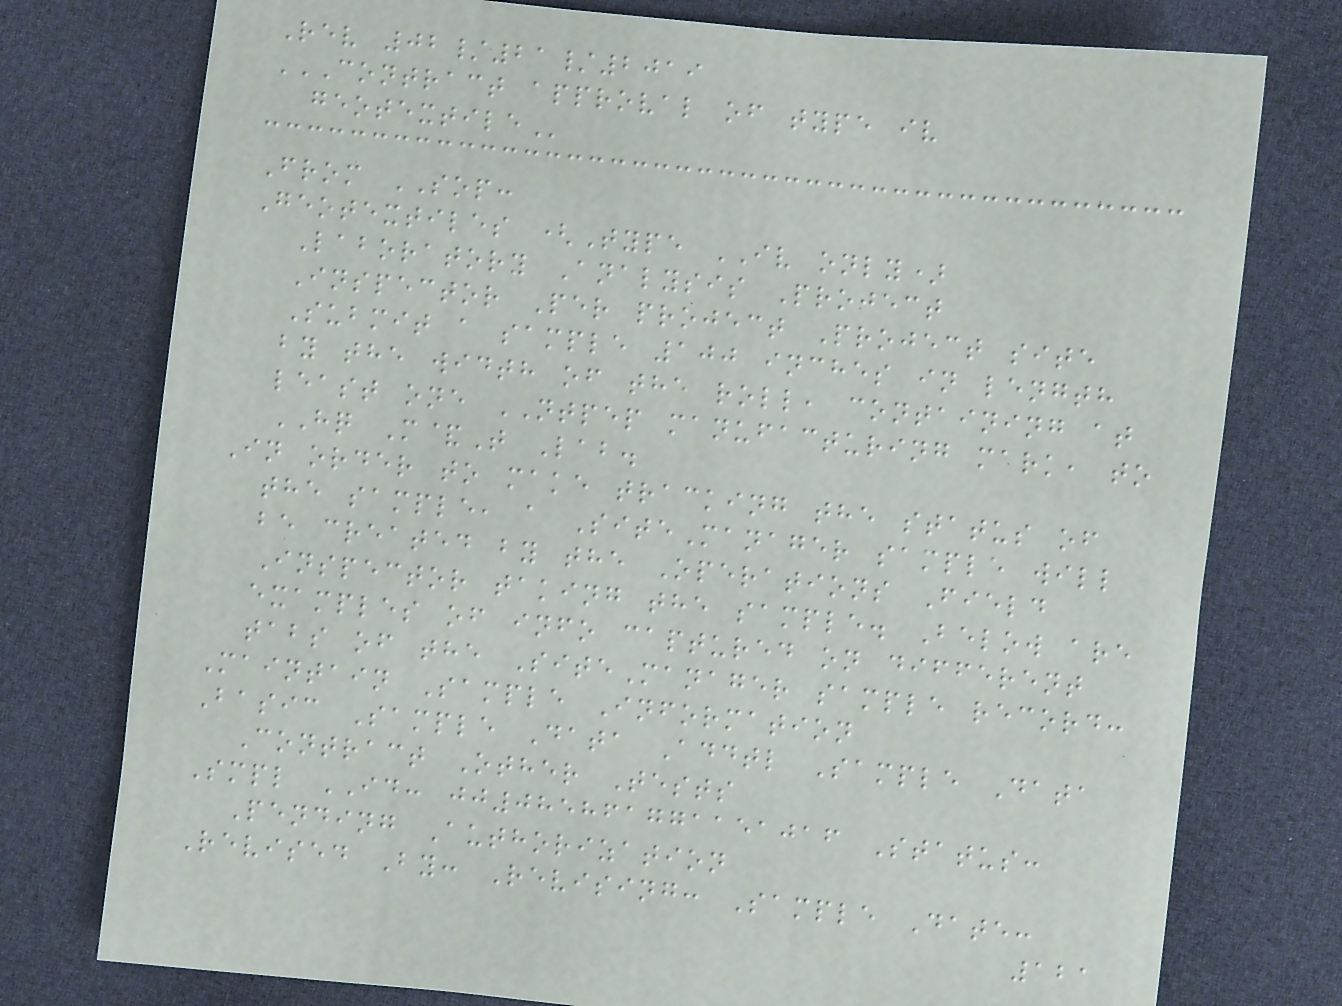Rev 02/21/2019
CONTRACT APPROVAL OF TYPE IV
GEOTEXTILE
From SOP:
Geotextiles (Type IV only)
Laboratory Analysis Project
Inspector Per project Project site
Submit a sample 100 inches in length
by the width of the roll, containing at
least one NTPEP manufacturing mark, to
HQ M&T Lab.
In order to make tracking the status of
the sample, a SiteManager sample will
be created by the Operations Field
Inspector taking the sample. Below are
examples of info captured on different
tabs of the SiteManager sample record:
Maintain Sample Information
Basic Sample Data Addtl Sample Data
Contract Other Tests
Smpl ID: jj085861771151016 Status:
Pending Authorization
Revised By: Revising: Sample Date:
121
